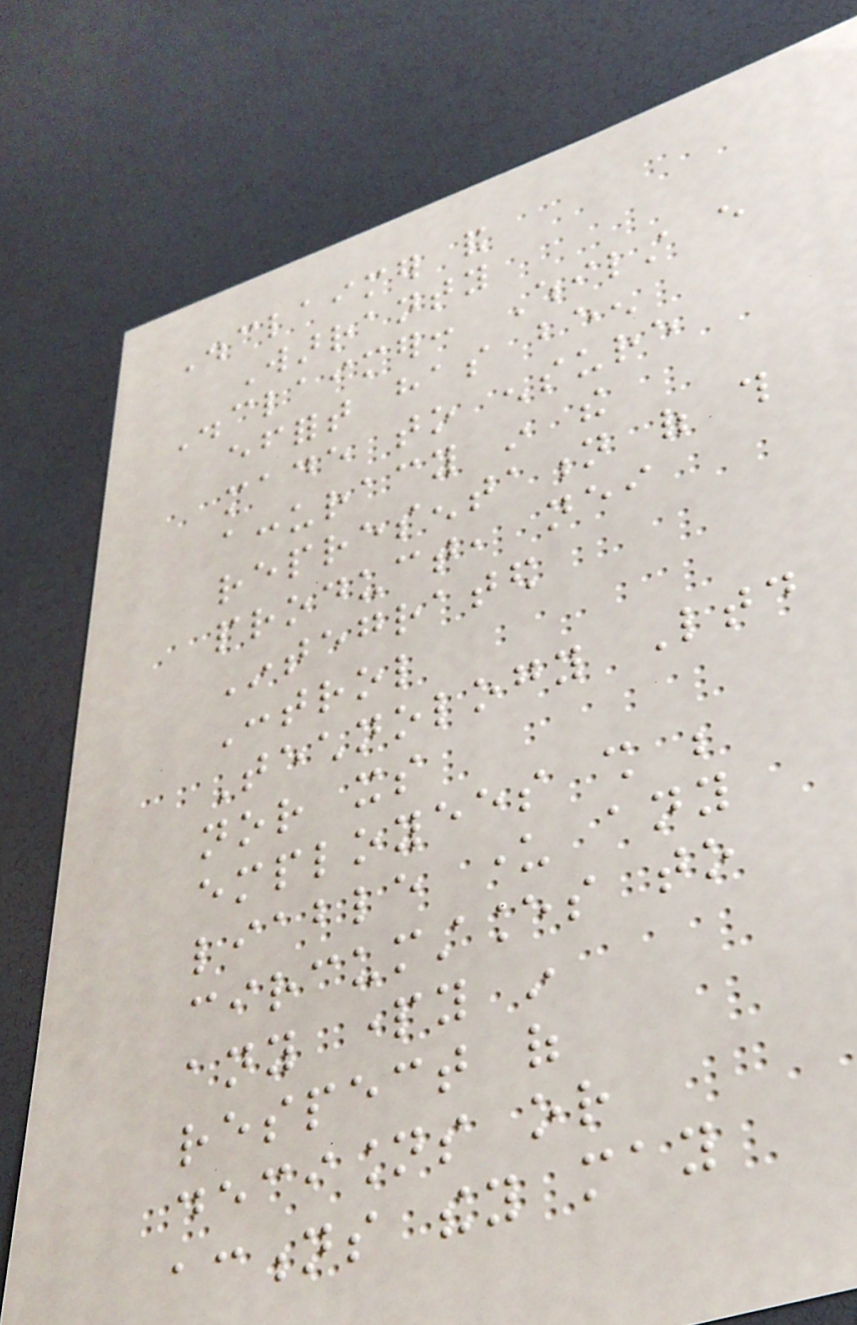Disclaimer and
Warranty
Disclaimer: Whilst every
effort has been
made to ensure
accuracy in the
representation of this
product, neither
Integrated
Control
Technology Ltd
nor its
employees shall be
liable under any
circumstances to
any party in
respect of
decisions or
actions they may
